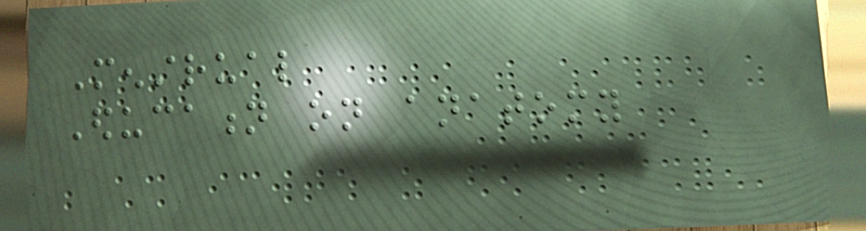Menstrual
Education on anatomy
